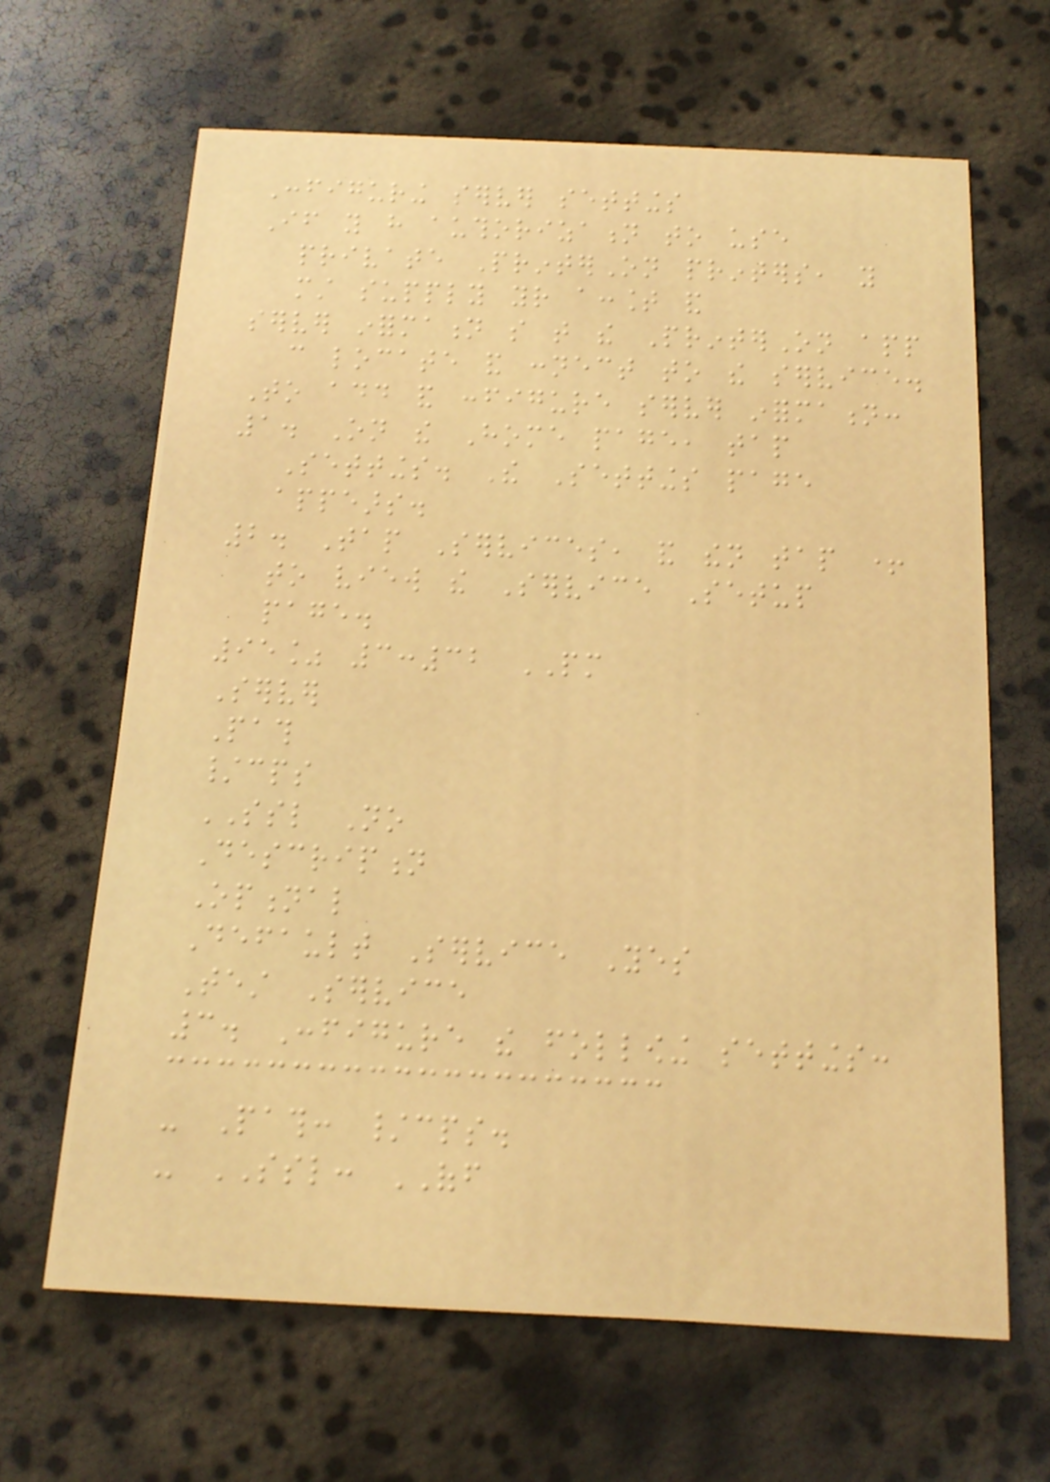Configuring server settings
If you have authorization to use
private PrinterOn printers, you
must supply your account and
server information so that the PrinterOn app
can locate and connect to the service.
To add and configure server information:
1. On the Home page, tap
Settings. The Settings page
appears.
2. Tap Services, and then tap +
to view the Service Setup
page.
95% 3:32 PM
Server
Path
/cps
SSL No
Description
Optional
Default Service Yes
Test Service
3. Configure the following settings:
- Path: /cps.
- SSL: OFF
